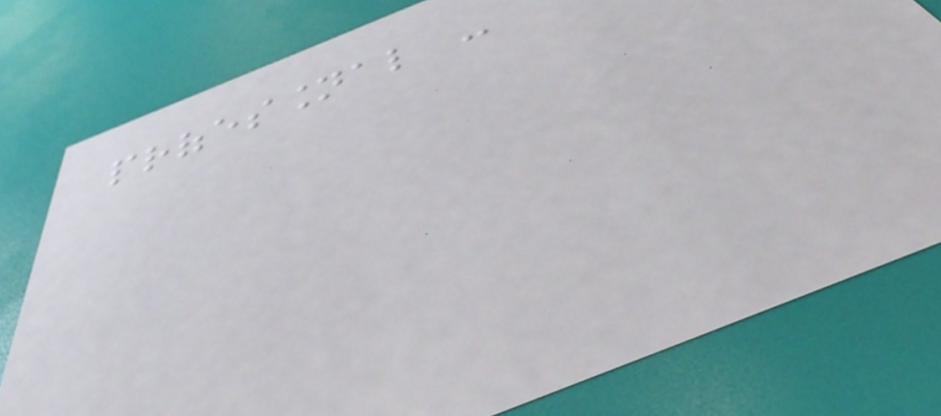professional -
